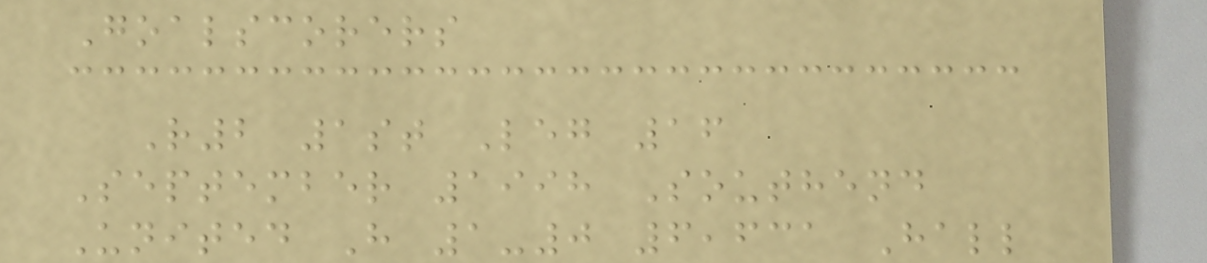Goalscorers
R2 1st Leg 16
September 1998 Southend
United H 1-0 6,631 Hall
